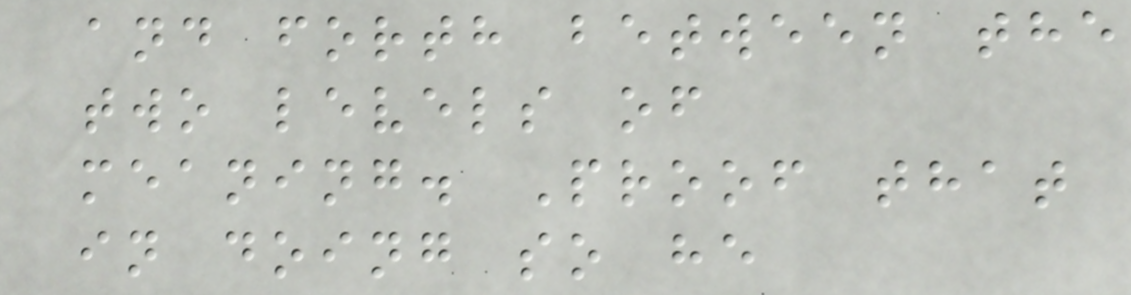and forth between the
two levels of
meaning. Proof that
in doing so he
